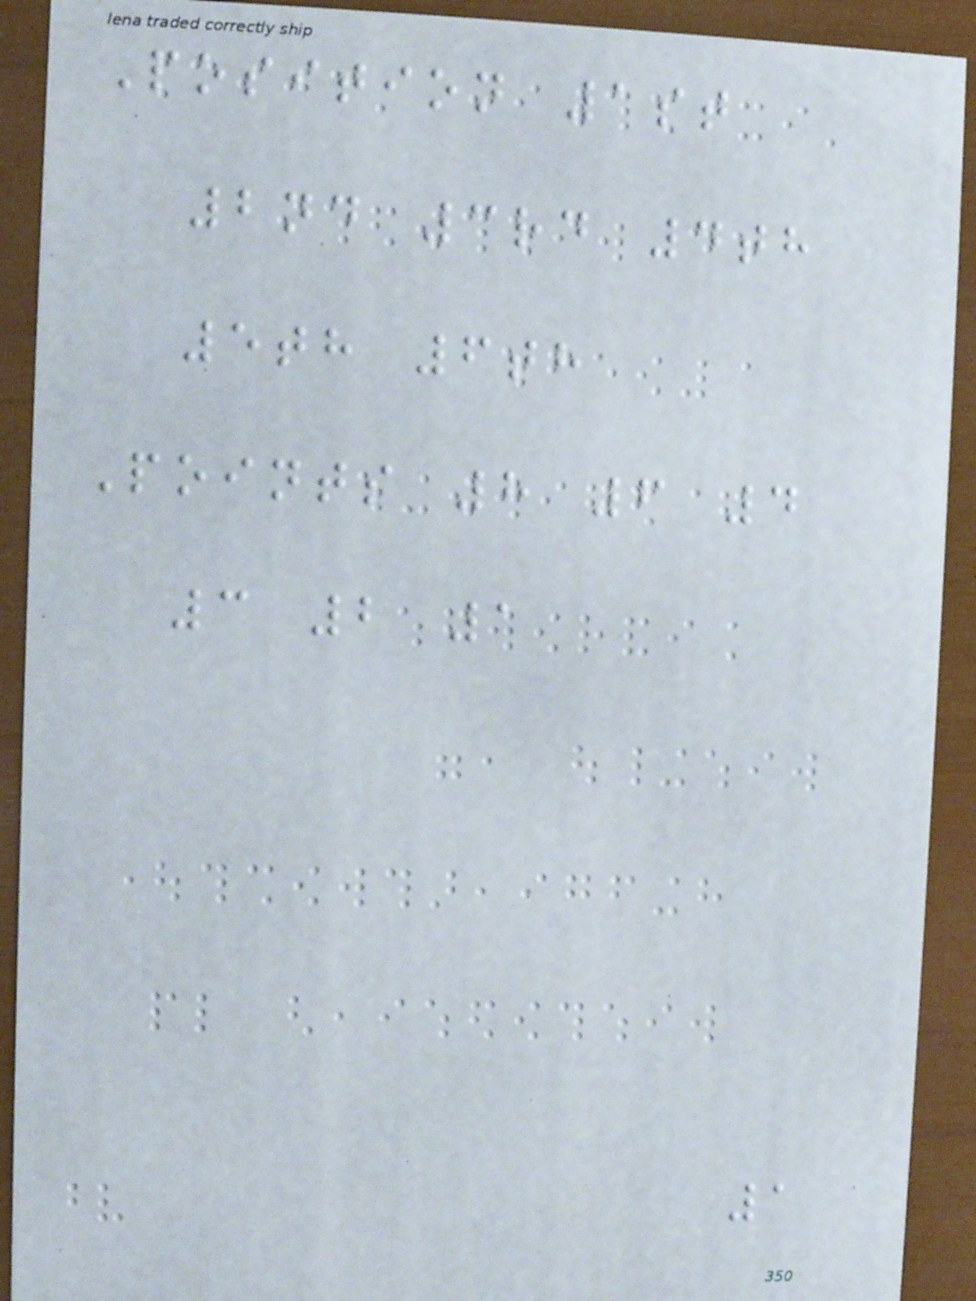Position 1st
2nd 3rd 4th
5th 6th
Points 8 6 4
3 2 1
1
